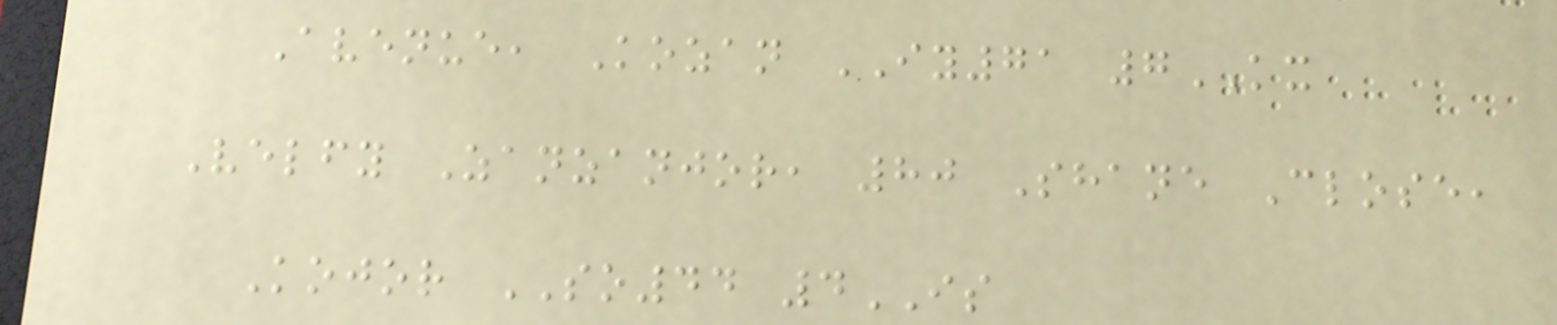Avenue, Kozan IY71 7KX
Velfy Zanzanjor, 80 Shane Close,
Kojor SO44 4IS
